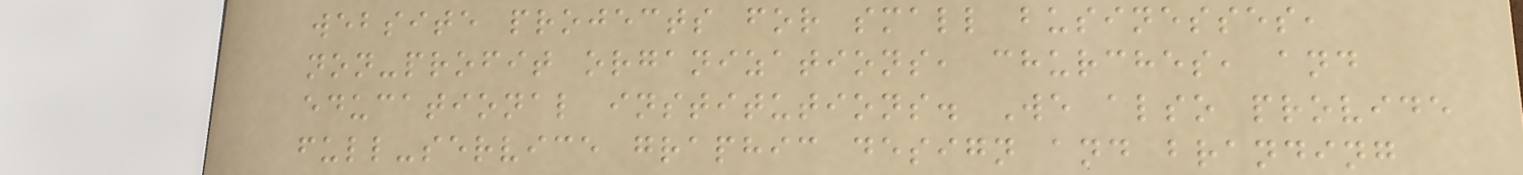website projects for small businesses,
non-profit organizations, churches, and
educational institutions. We also provide
full-service graphic design and branding
